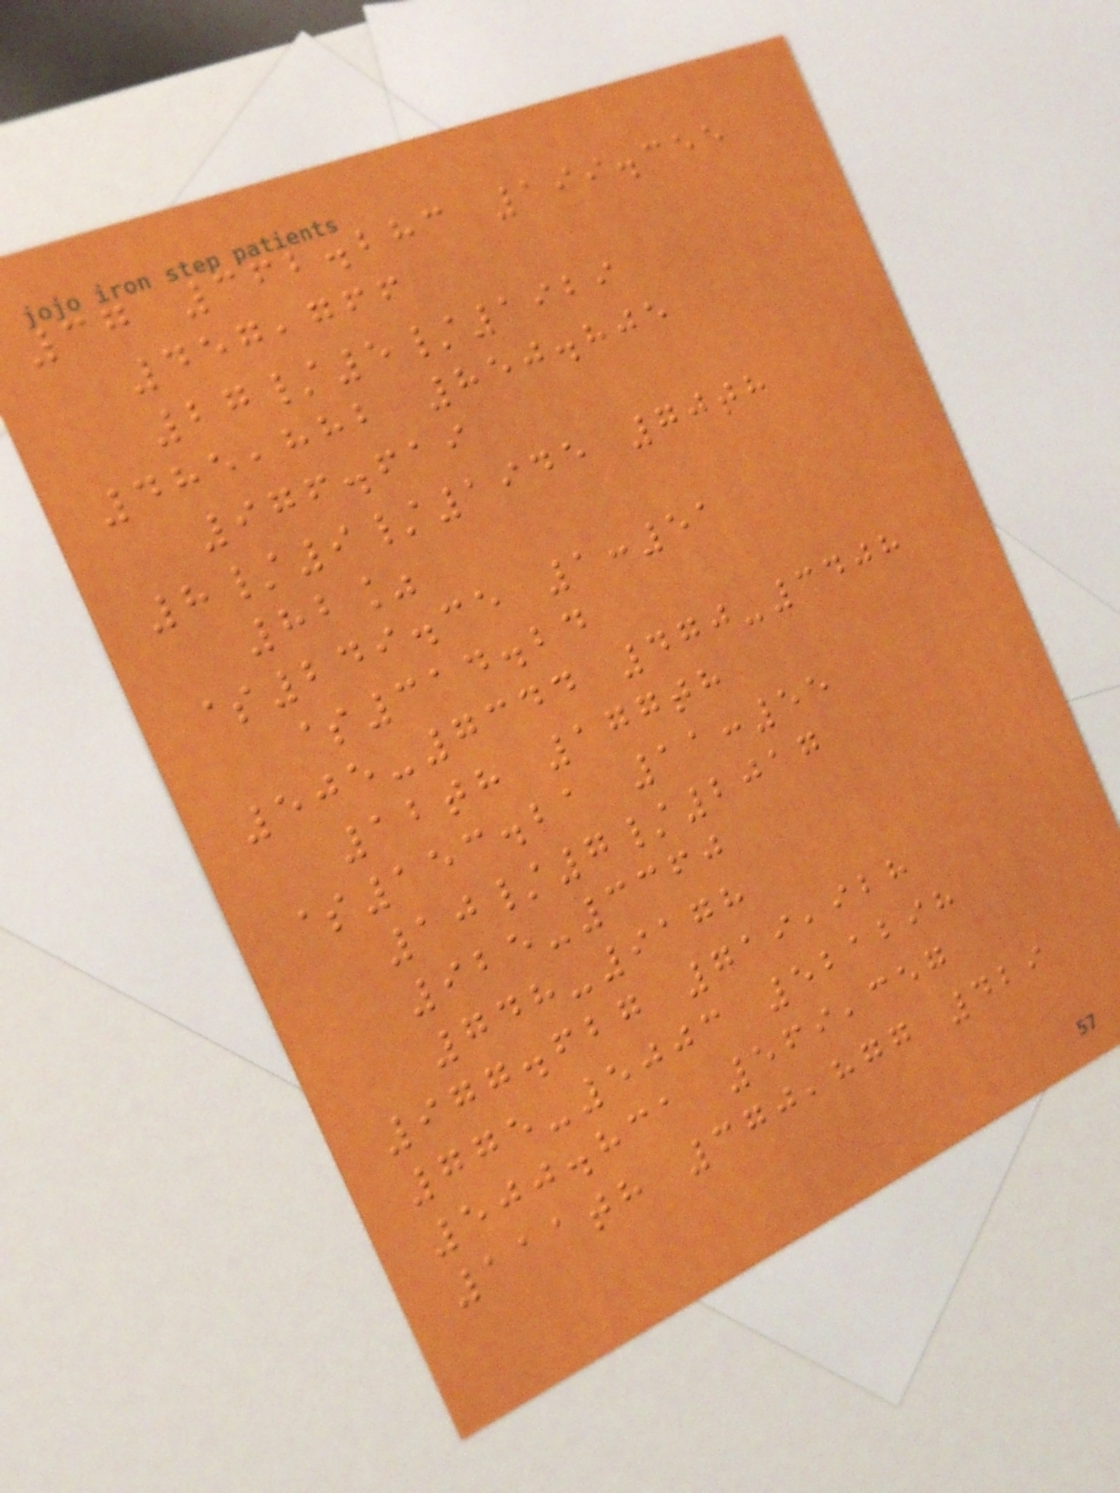37 362.283 199.355
457,766
27/5/1929
485,882 850.805
976.619
8/9/1945 70th
82%
$249.35 1:51
$314.24
505-7344 470-3408
12th 177th
$153.21 11:55
10/7/2017
925-3360
748-9178
977.627 719,928
775-5003 521298
500.831 569,357
111th 370,877 429
